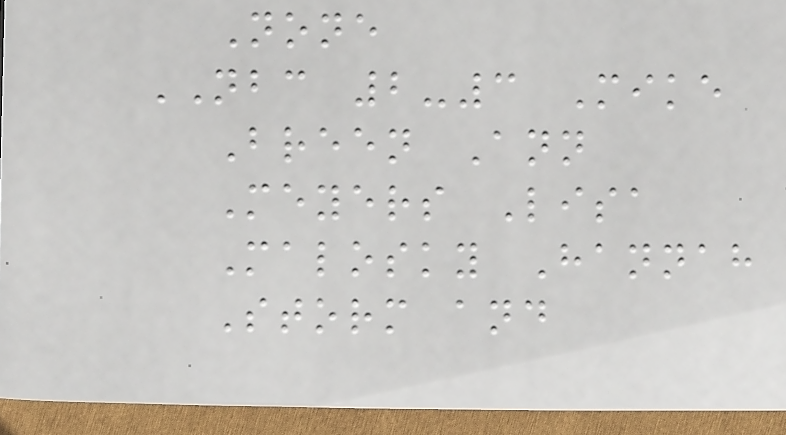None
NBC 2-3 Mike
Breen Ann
Meyers Lisa
Malosky Hannah
Storm and
